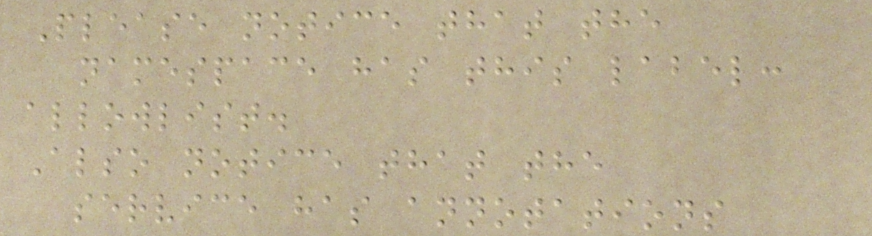Please notice that the
namespace has this label:
allowlist.
Also notice that the
service has annotations
